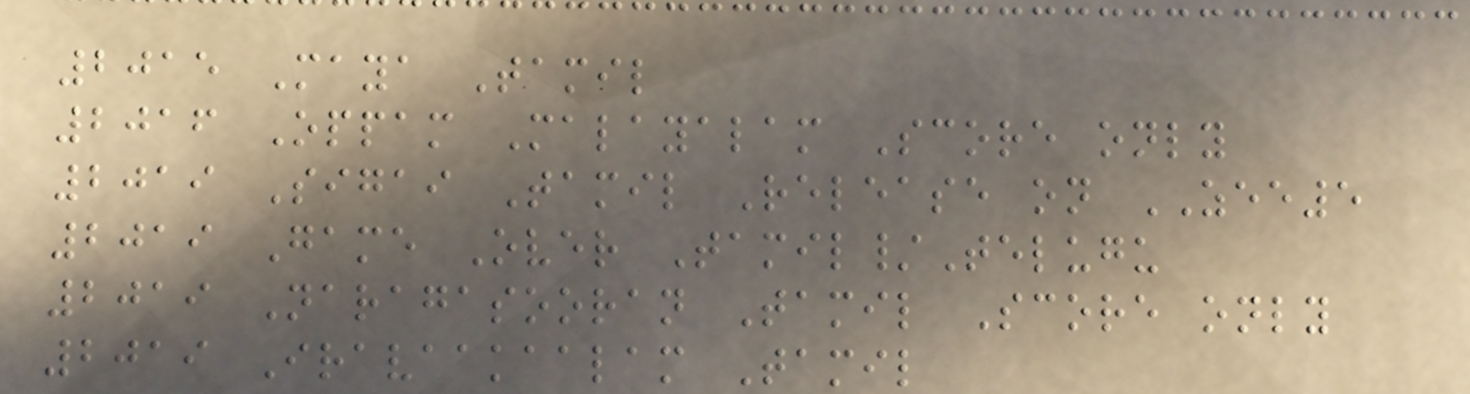2015 Maya Tamil
2016 Oppam Malayalam Score only
2019 Sigai Tamil Release on ZEE5
2019 Game Over Tamil/Telugu
2019 Naragasooran Tamil Score only
2019 Iravaakaalam Tamil
